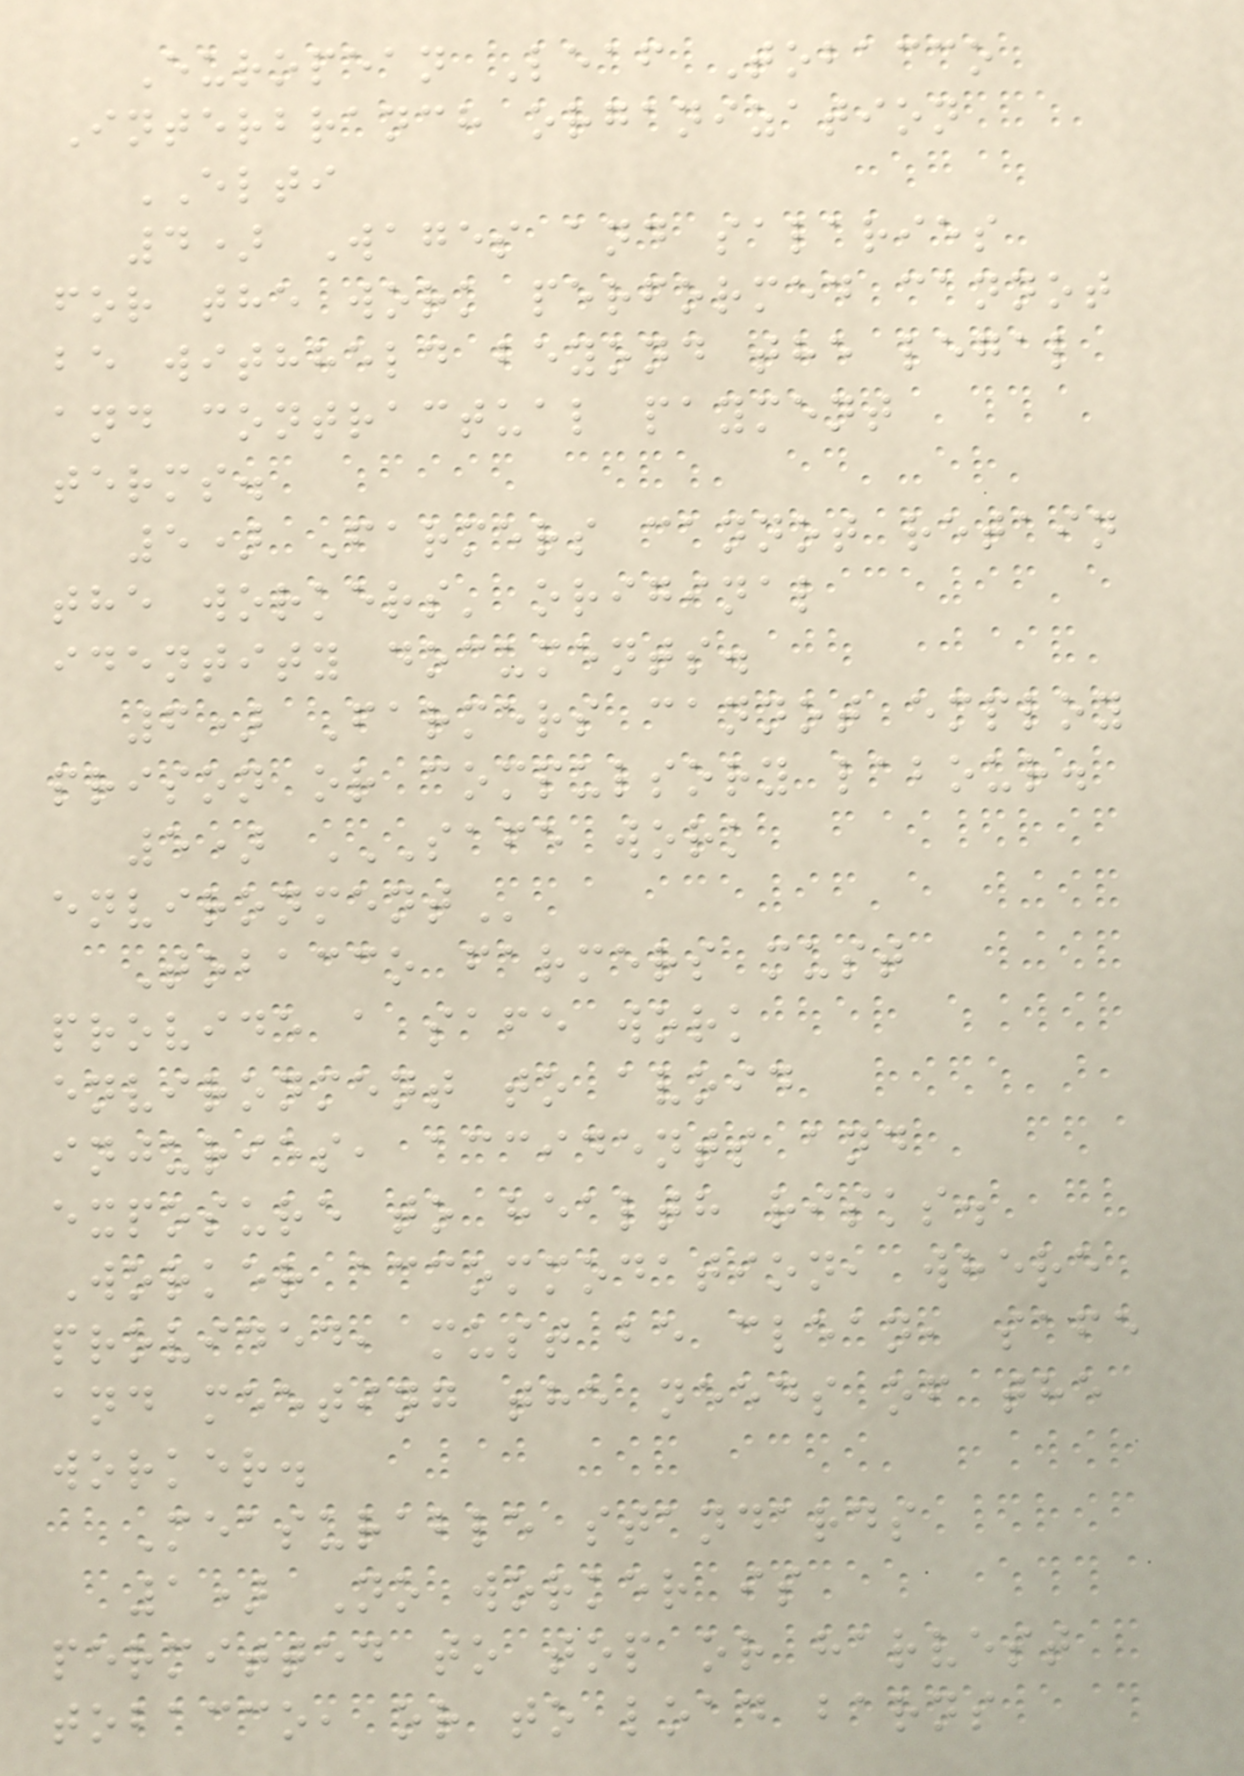European Leaf Tobacco
Interbranch organization
ELTI
4) Wages and salaries
for the work performed cannot
be withheld beyond the legal
and contractual payment
terms.
5) Farmers cannot retain
the workers' original
identity documents.
6) Farmers cannot employ
prison or compulsory labour.
5) SAFE WORK
ENVIRONMENT
Tobacco farmers must
provide a safe work
environment to avoid
injuries, accidents and
exposure to health risks.
Worker accommodation, where
provided, must be clean, safe
and meeting the needs of the
worker.
Measurable standards
1) No worker is
permitted to top or harvest
tobacco, or to load barns
